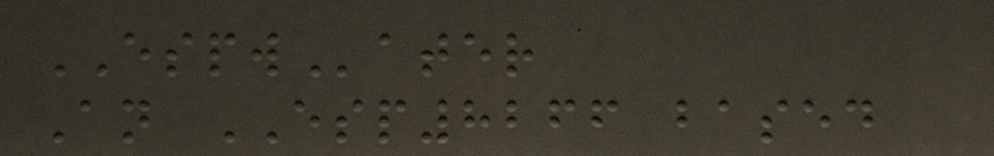ESPWater
An ESP8266 based
